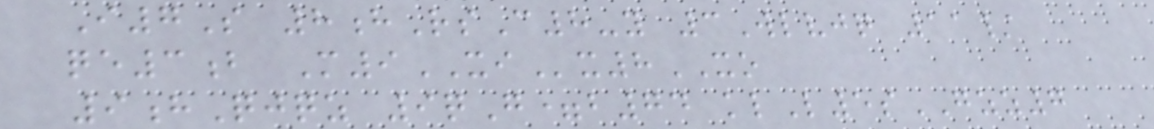I7S 8hRsC8-y 3Wlvjq 11/
qe3b M9XIx8XO
9hQjqz 9qG=b74 klL5sGZZ7
